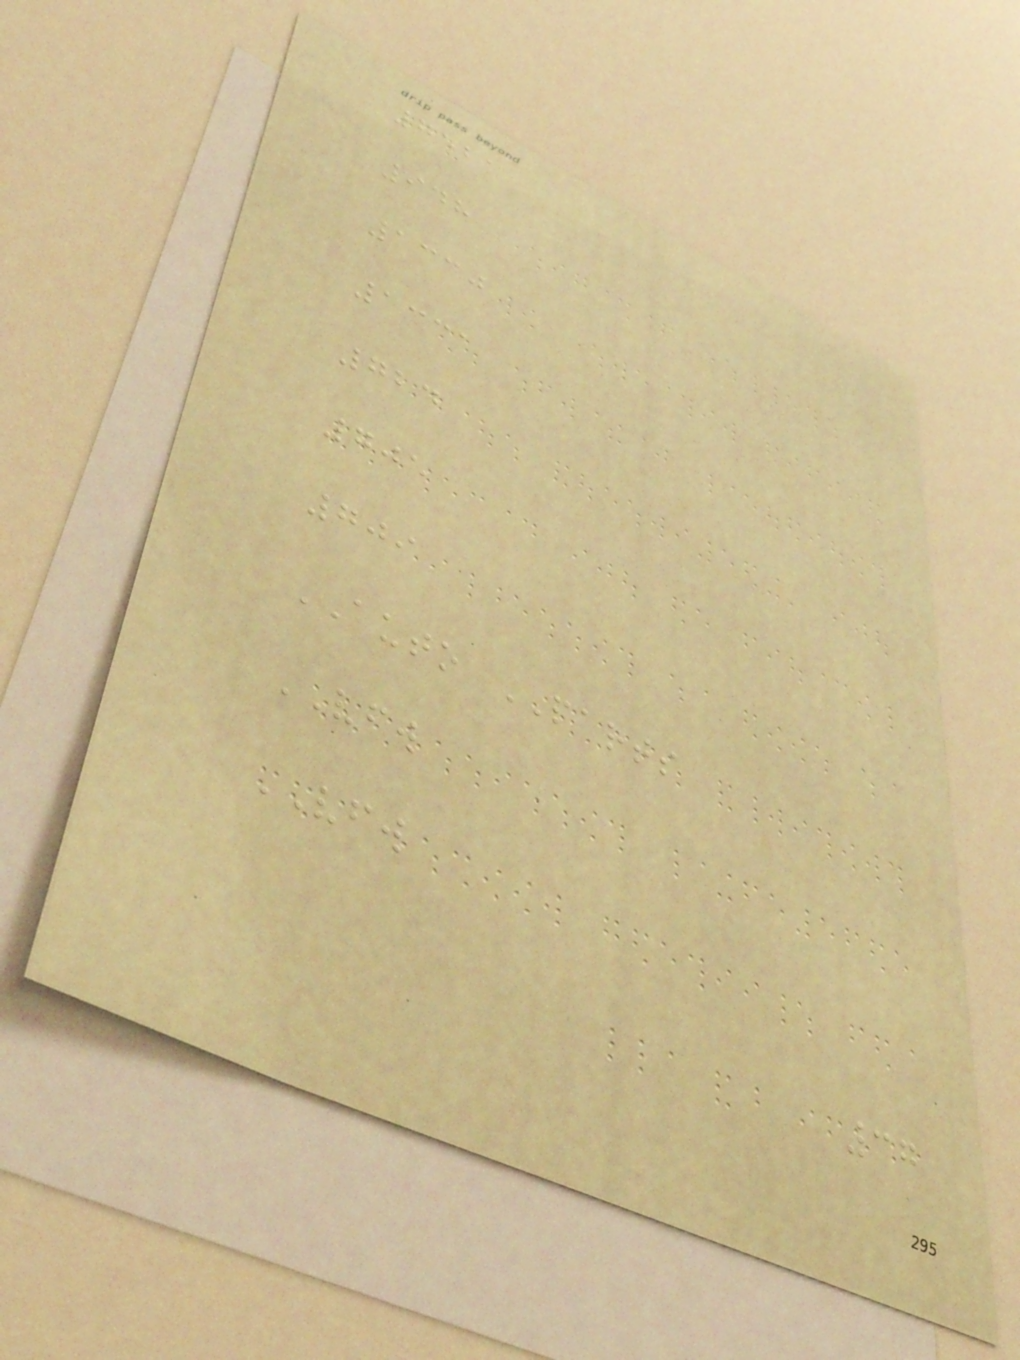7521
948
1330
1331
724
705
709
AUTO PARTS
VFW
VFW
37
